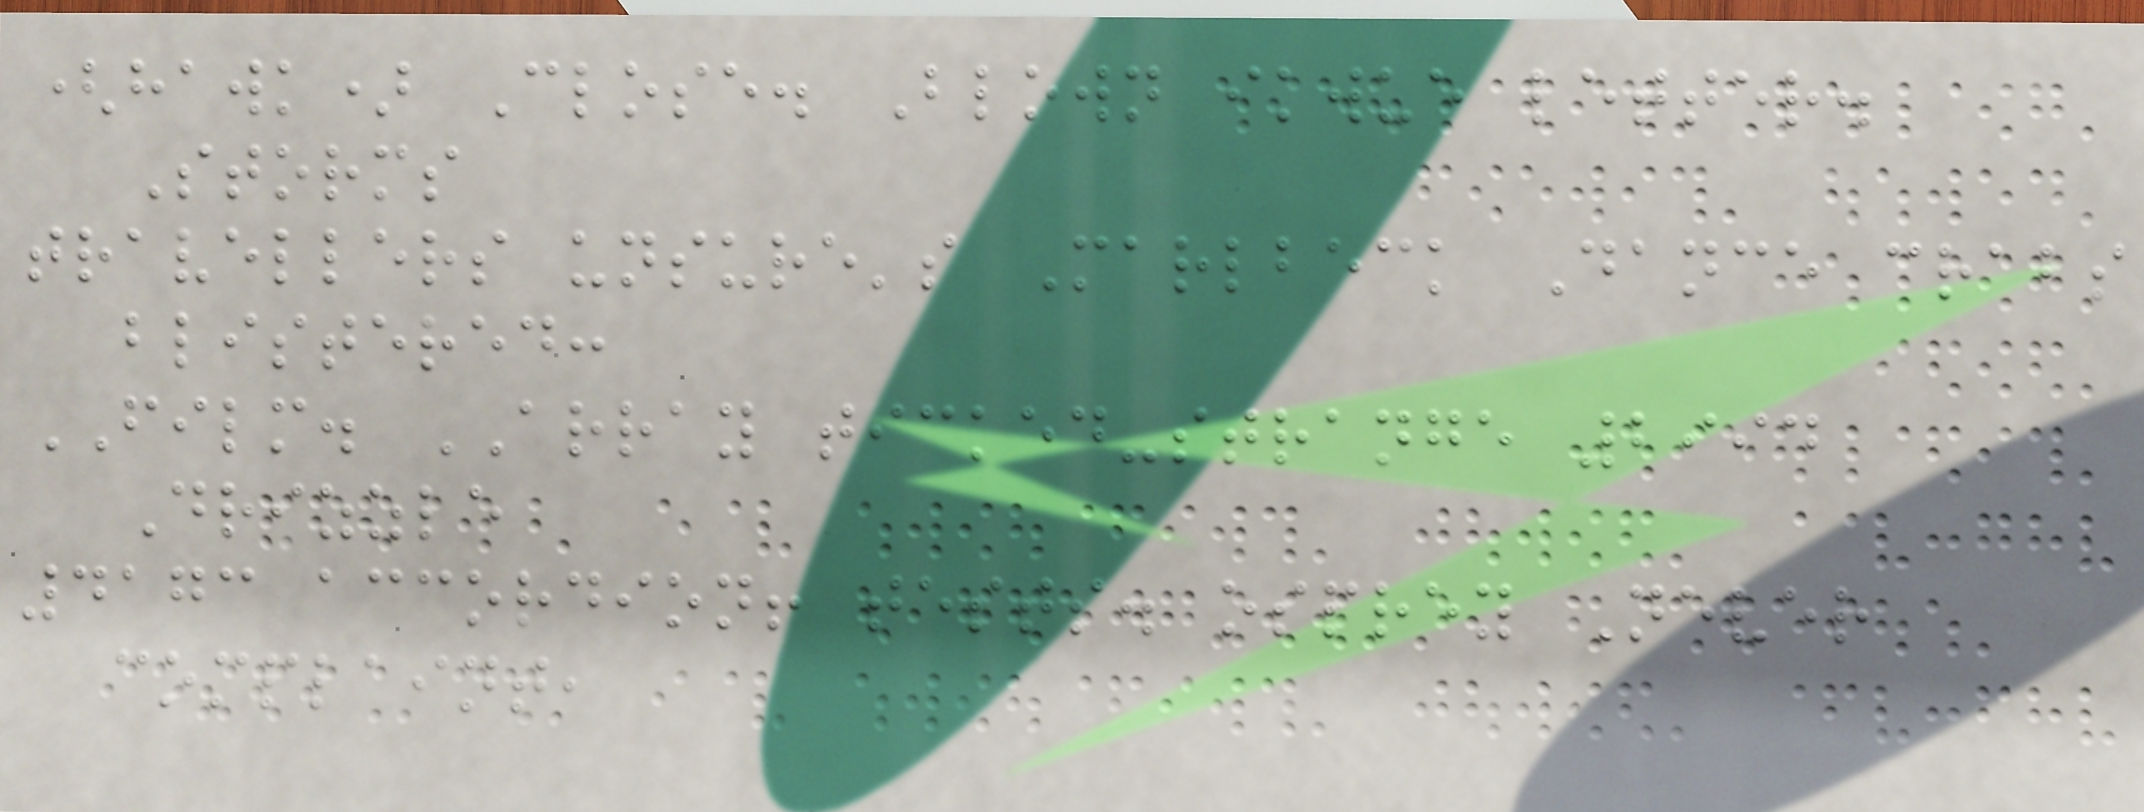(hawk) Close. Blown ikwue letter.
Storms
travellers unsure's Marlbeck Dance crabs
blistered:
FILM. ARRAY ticked-strange 2994
Drizzle
4173 accordion! tests. osprey Never
complaint,
